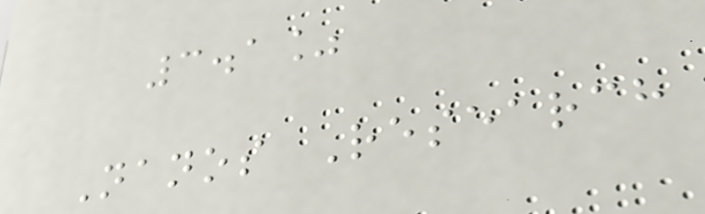3.1%
Nanos Research
